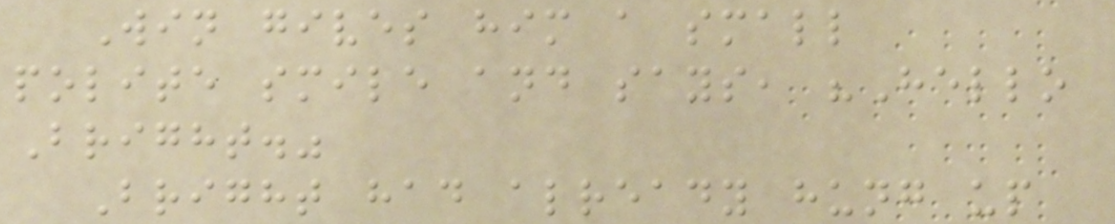Win gives him a small
polite smile and says, "Hello
Bright."
Bright had already hung up
